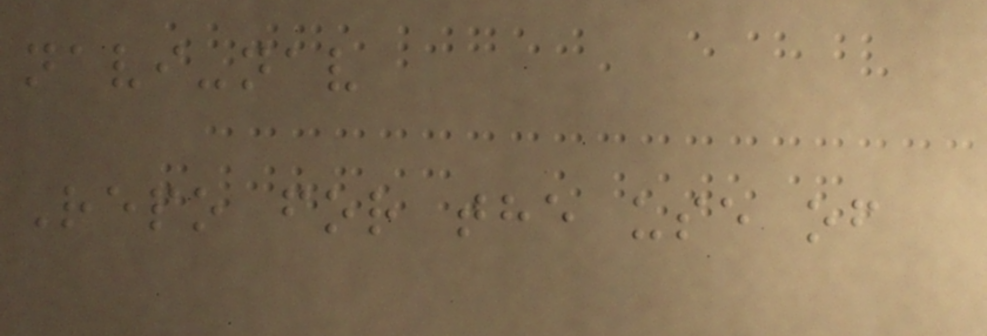navi-nav
Repo for the use of
